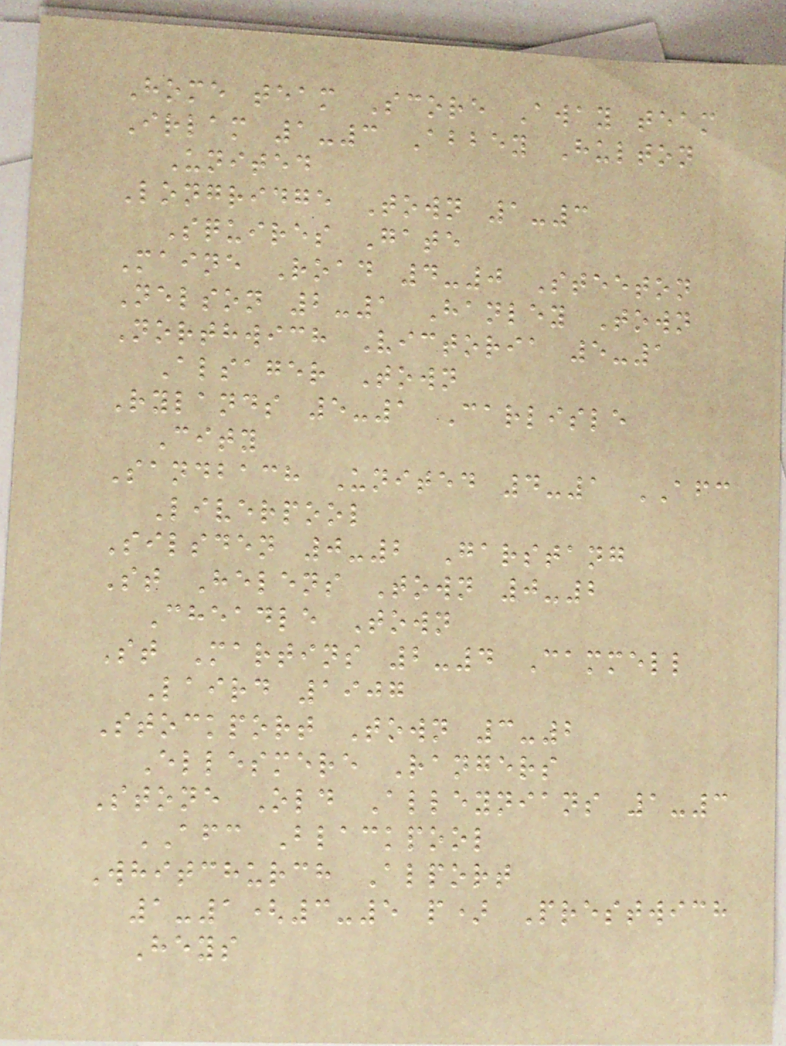Home team Score Away team
Irlam 1-3 Abbey Hulton
United
Longridge Town 1-3
Squires Gate
Maine Road 4-0 Steeton
Nelson 2-1 Hanley Town
Northwich Victoria 5-1
Alsager Town
Rylands 5-1 Carlisle
City
Sandbach United 4-1 AFC
Liverpool
Silsden 0-2 Garstang
St Helens Town 0-2
Cheadle Town
St Martins 2-4 Cammell
Laird 1907
Stockport Town 3-2
Ellesmere Rangers
Stone Old Alleynians 1-3
AFC Blackpool
Whitchurch Alport
1-1(3-5 p) Prestwich
Heys
